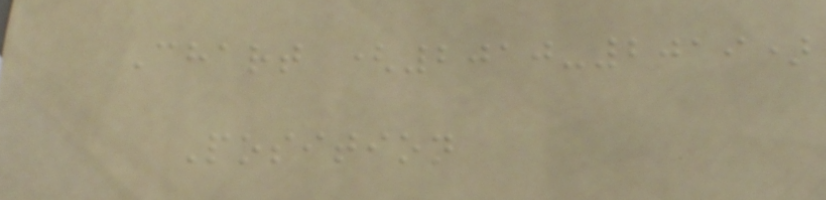Chart (2010-2019)
Position
